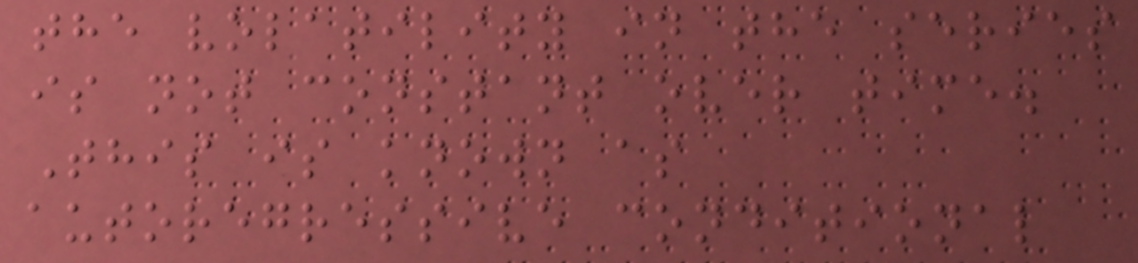the volatility in the series
is not constant over time.
This is known as
autoregressive conditional
